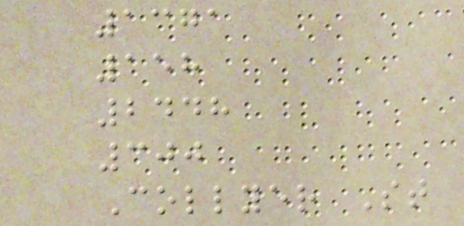1371
158
2448
300
Collyer St
